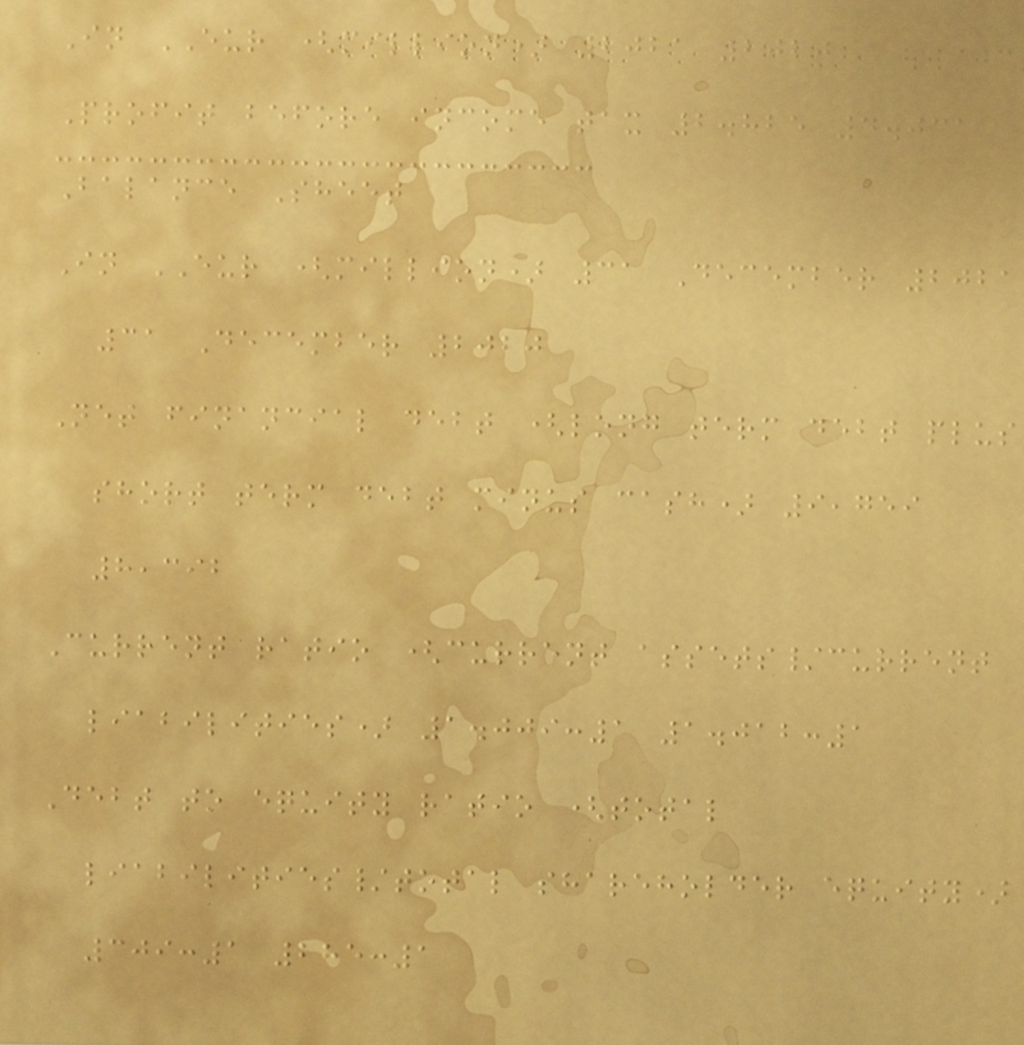In EUR (million) 2021 2020
Profit before income tax 2.825 4.031
Balance Sheet
In EUR (million) 31 December 2021
31 December 2020
Net financial debt (long term debt plus
short term debt minus cash) 9,759
8,392
Current ratio (current assets/current
liabilities) 1.009:1 1.012:1
Debt to equity ratio (total
liabilities/total shareholder equity)
309:1 285:1
